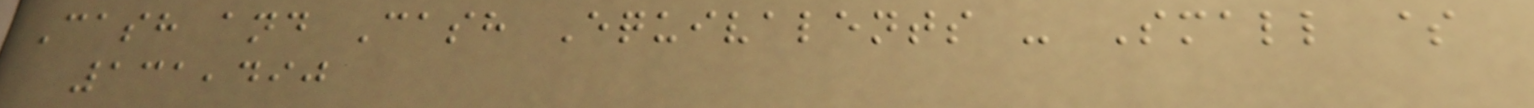Cash and Cash Equivalents - Small $
131,490
